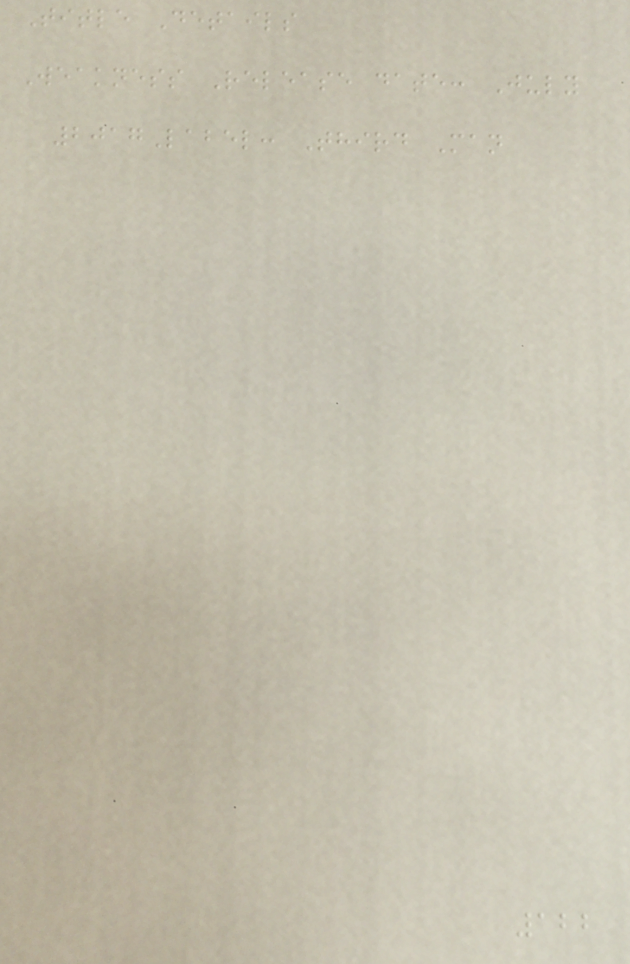Title Details
Weakness Release date: July
2017Label: Third Man
122
